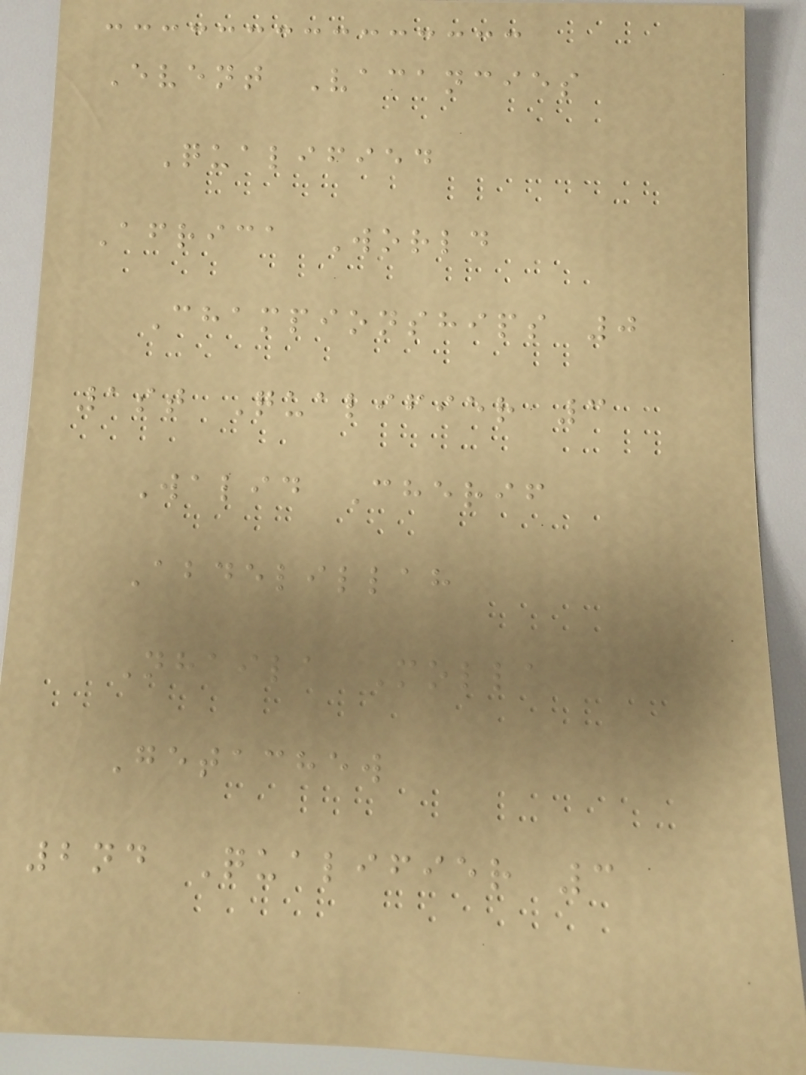Event Vacancies
Qualified
Africa World
Championships 0
1st Qualifier 3
Walid Cherif
Abdelillah
Nhaila Molla
Getachew
2nd Qualifier 3
